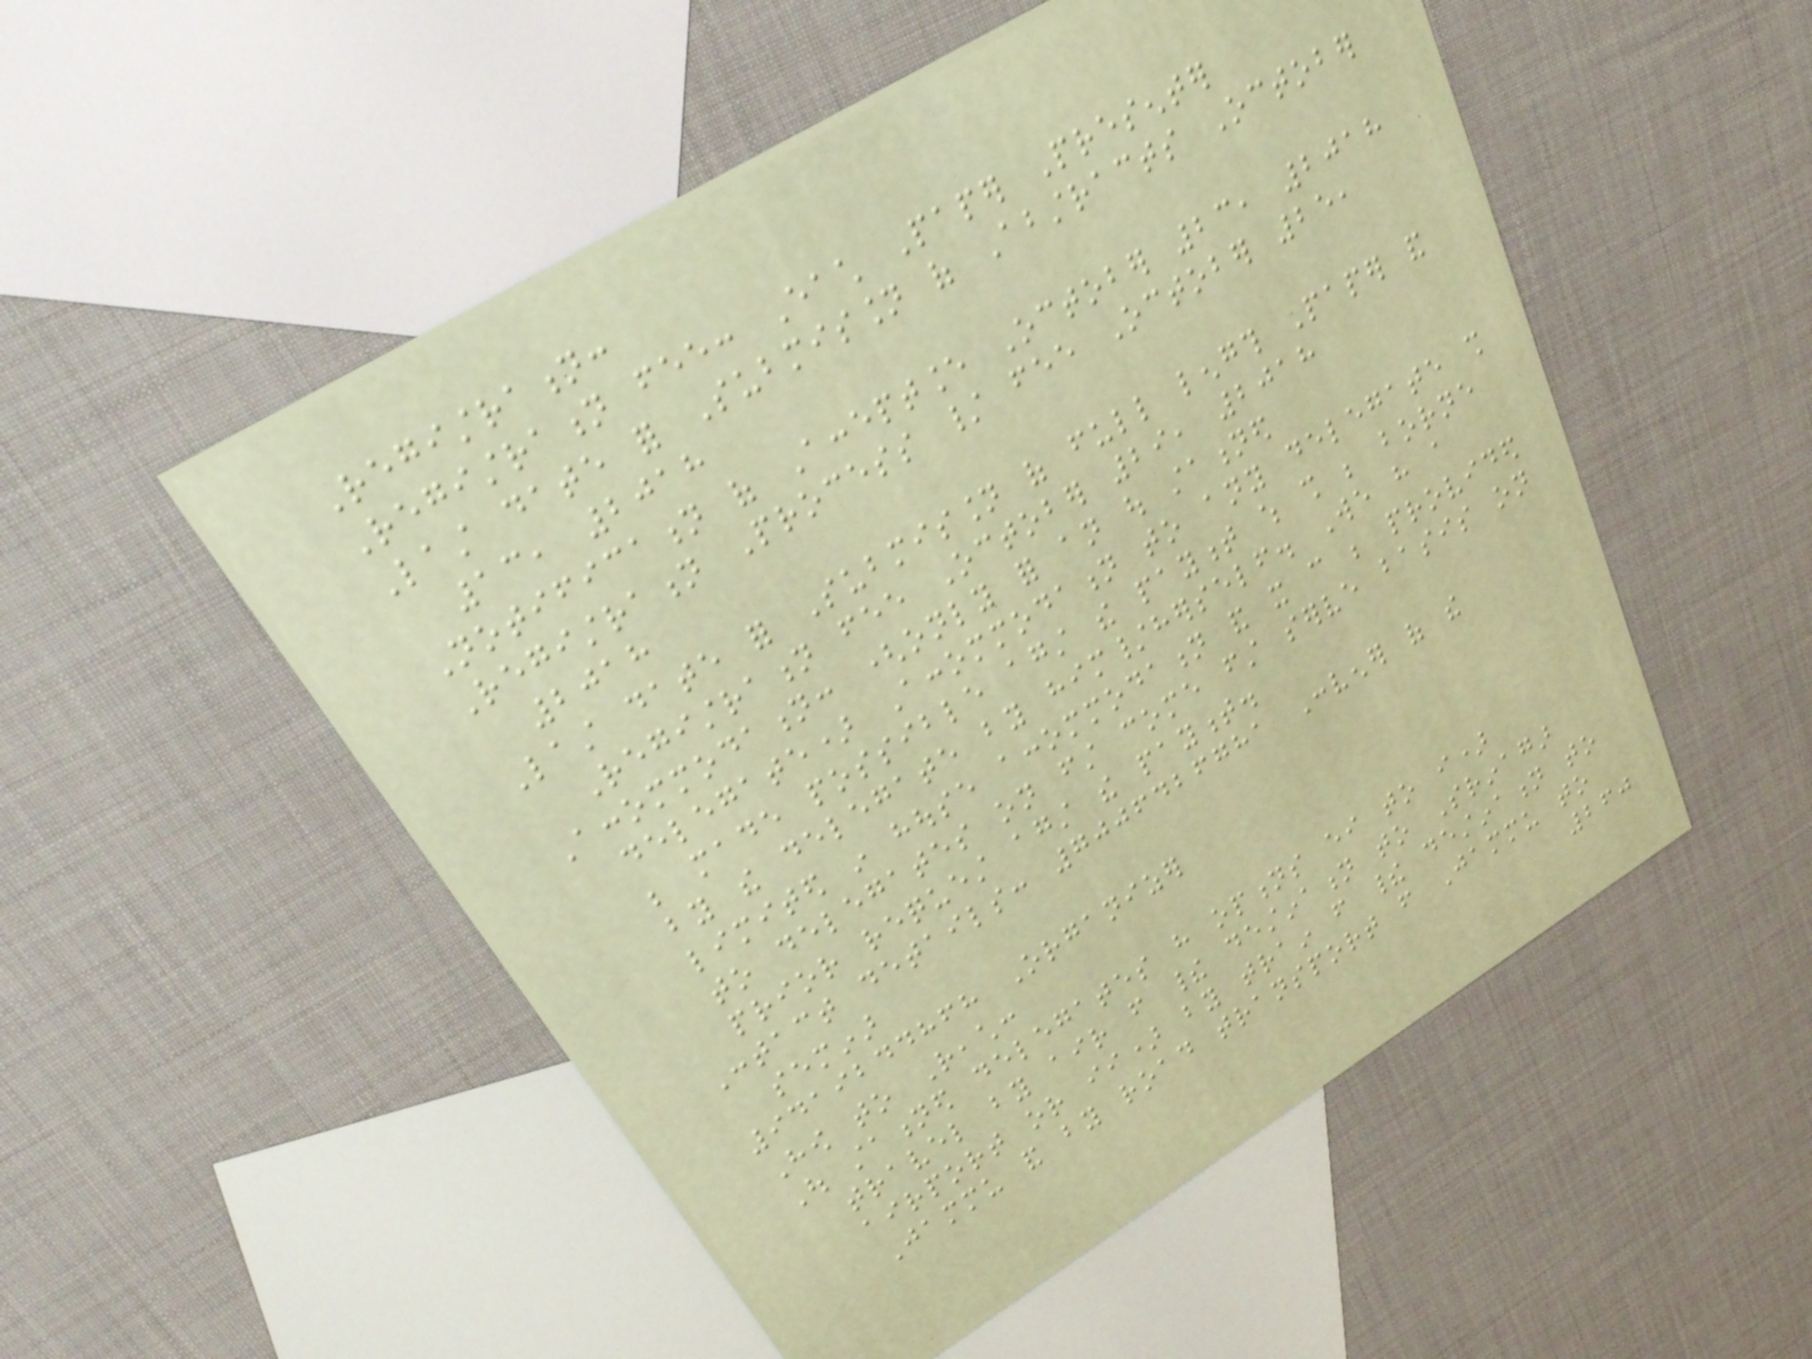Registration:
Registration fee: Each Paper Presenter
Last date for Submission of Abstracts October
13, 2018
Notification of Acceptance October 23, 2018
Registration Process / fee October 25,
2018
Last date for Submission of full length Paper and
Registration fee October 29, 2018
Accommodation: (only for an out stationed
delegate) Accommodation to any delegate shall
be made possible against the payment which shall be borne
by the delegate by him/herself. We have a
limited in house accommodation and it can be provided
to delegates on first come first serve basis on
prior request against the payment.
Contact details: 7006426781 Convener of the
seminar
9419244868 Organizer
How to Reach:
Out stationed delegates have options either to i)
travel by air from their destination to Srinagar
airport or ii) by train from their destination to
Jammu and by road transport from Jammu to
260
